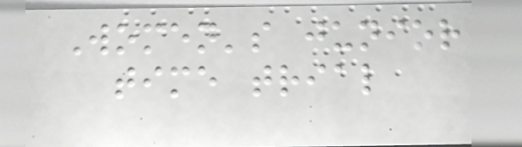Women's junior
time trial
